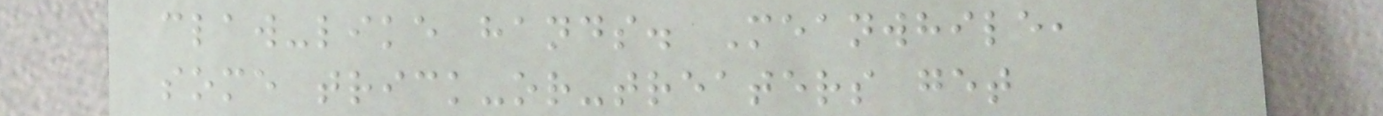claw-like hands. Meanwhile,
some trick-or-treaters get
